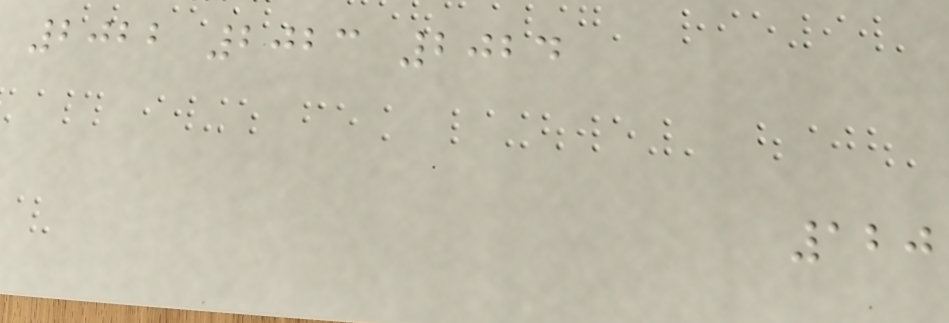2022 2023 2024
120
